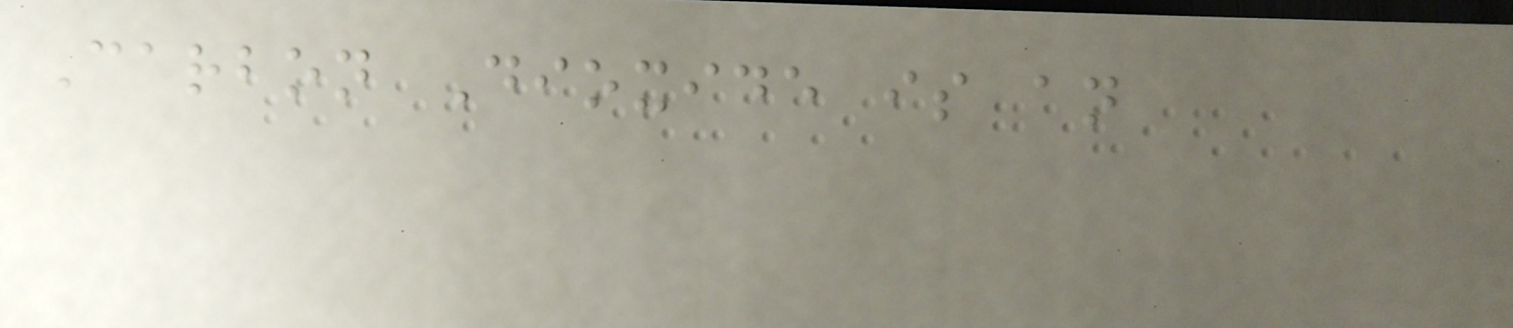Carbon Dioxide is an
